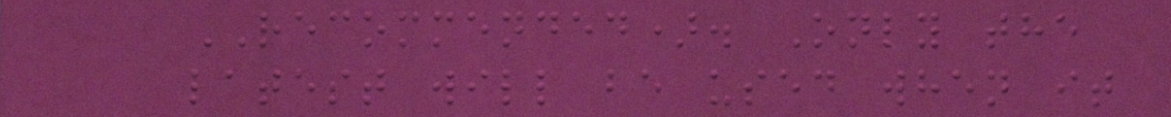RECOMMENDED). Only the
latest will be used when it
